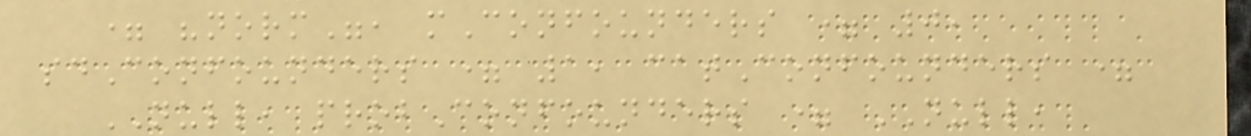= "norm", mConfounders = 0,
sdConfounders = 1, catConfounders =
NULL, probConfounders = NULL,
